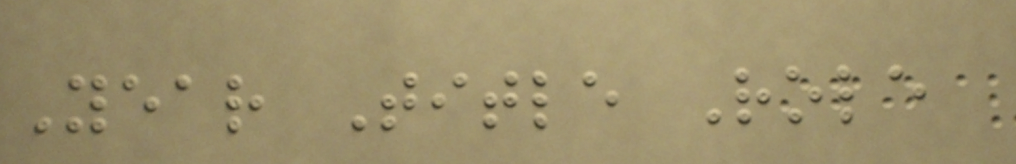Year Title Role
